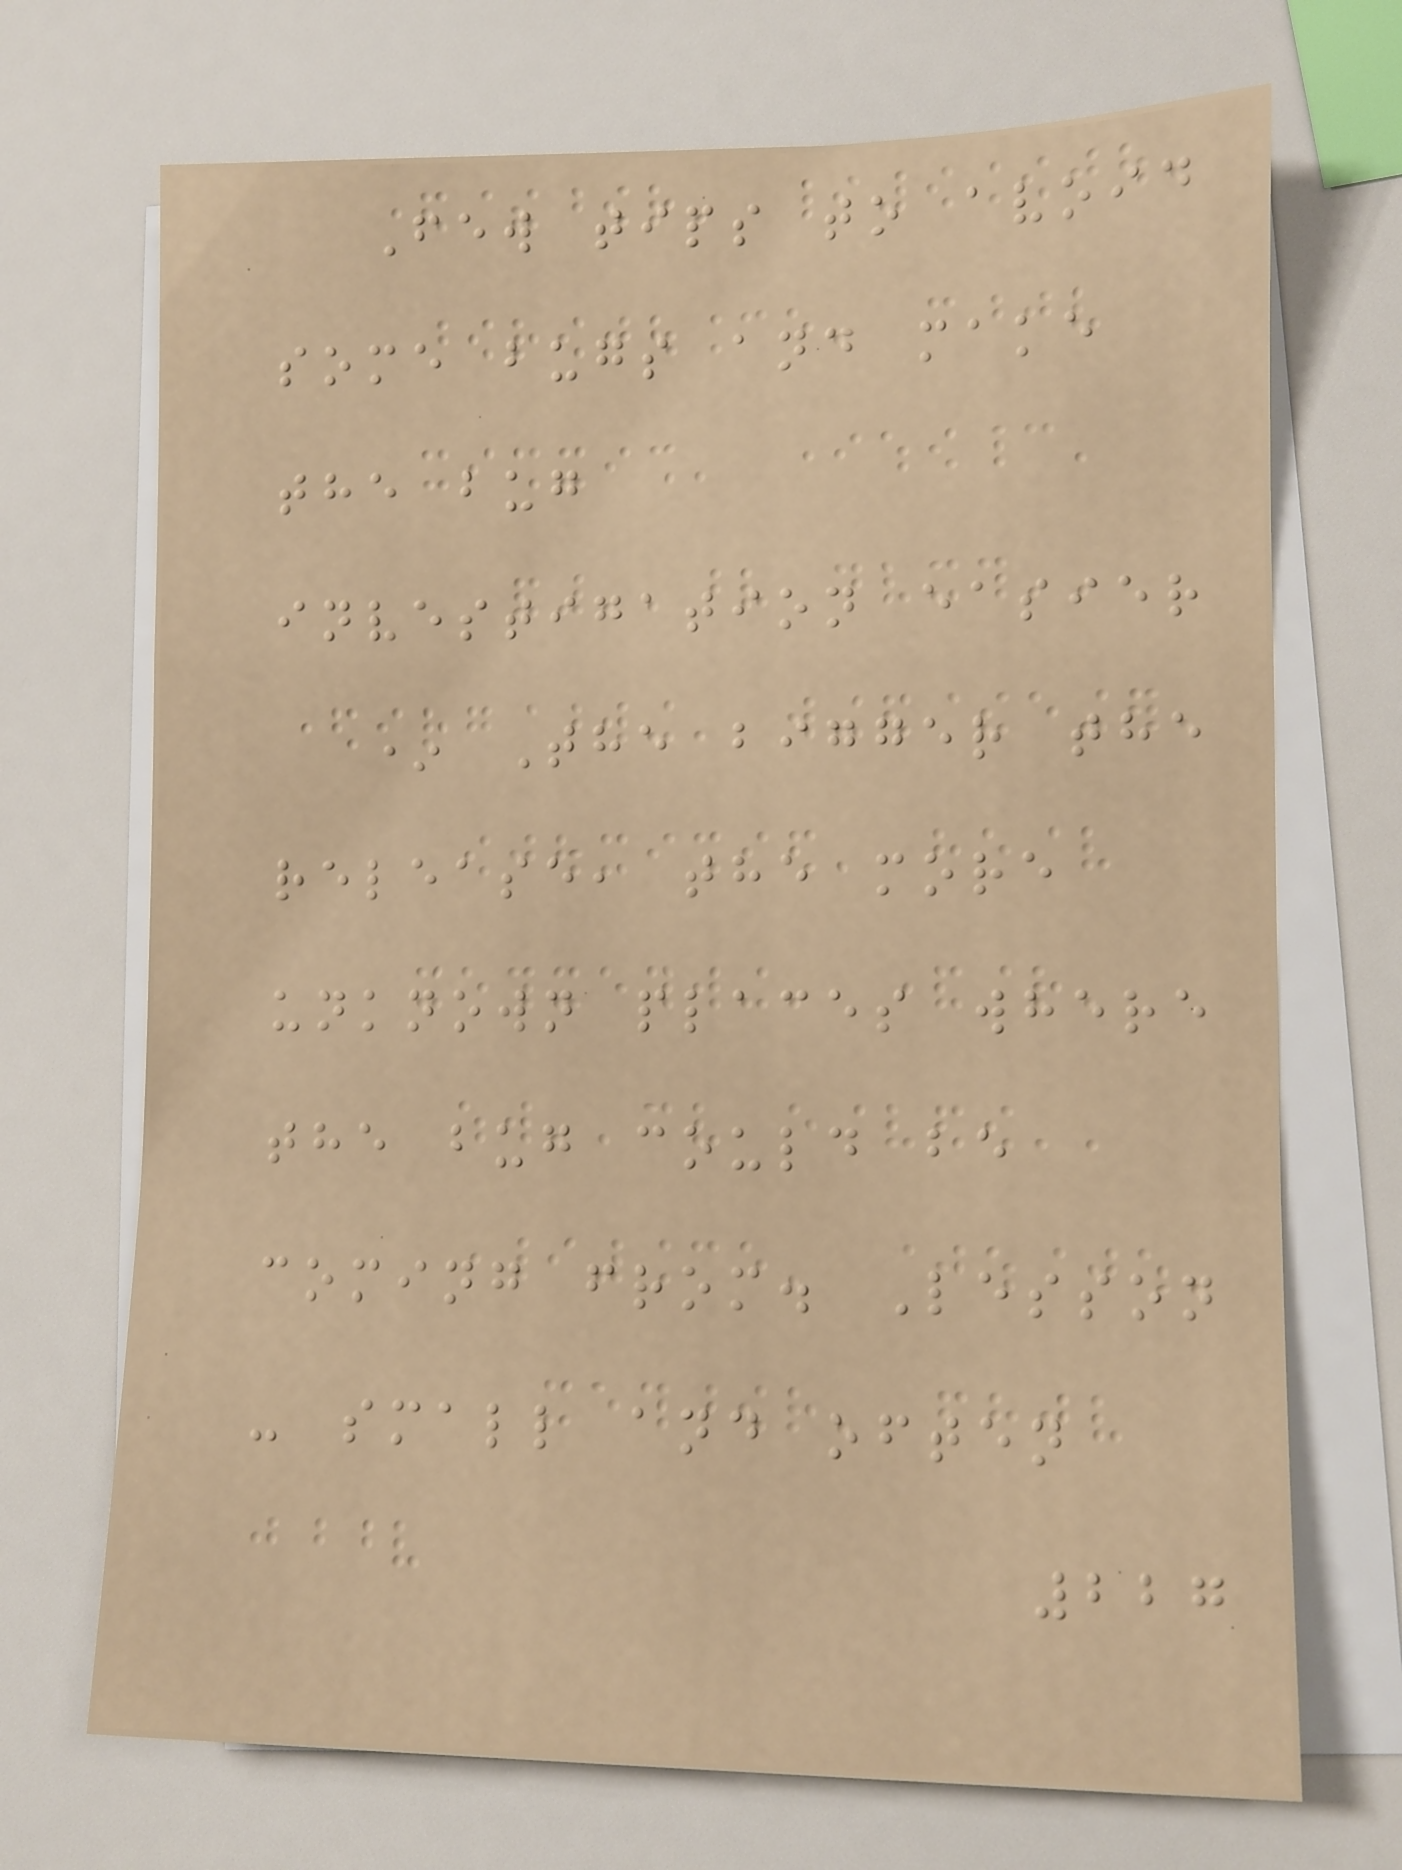Few tips to avoid
some bugs and make
the bug
investigation easier
* The bigger the
release, the more
unknown places where
the bug could be
coming from. Lesson
- small and often
227
